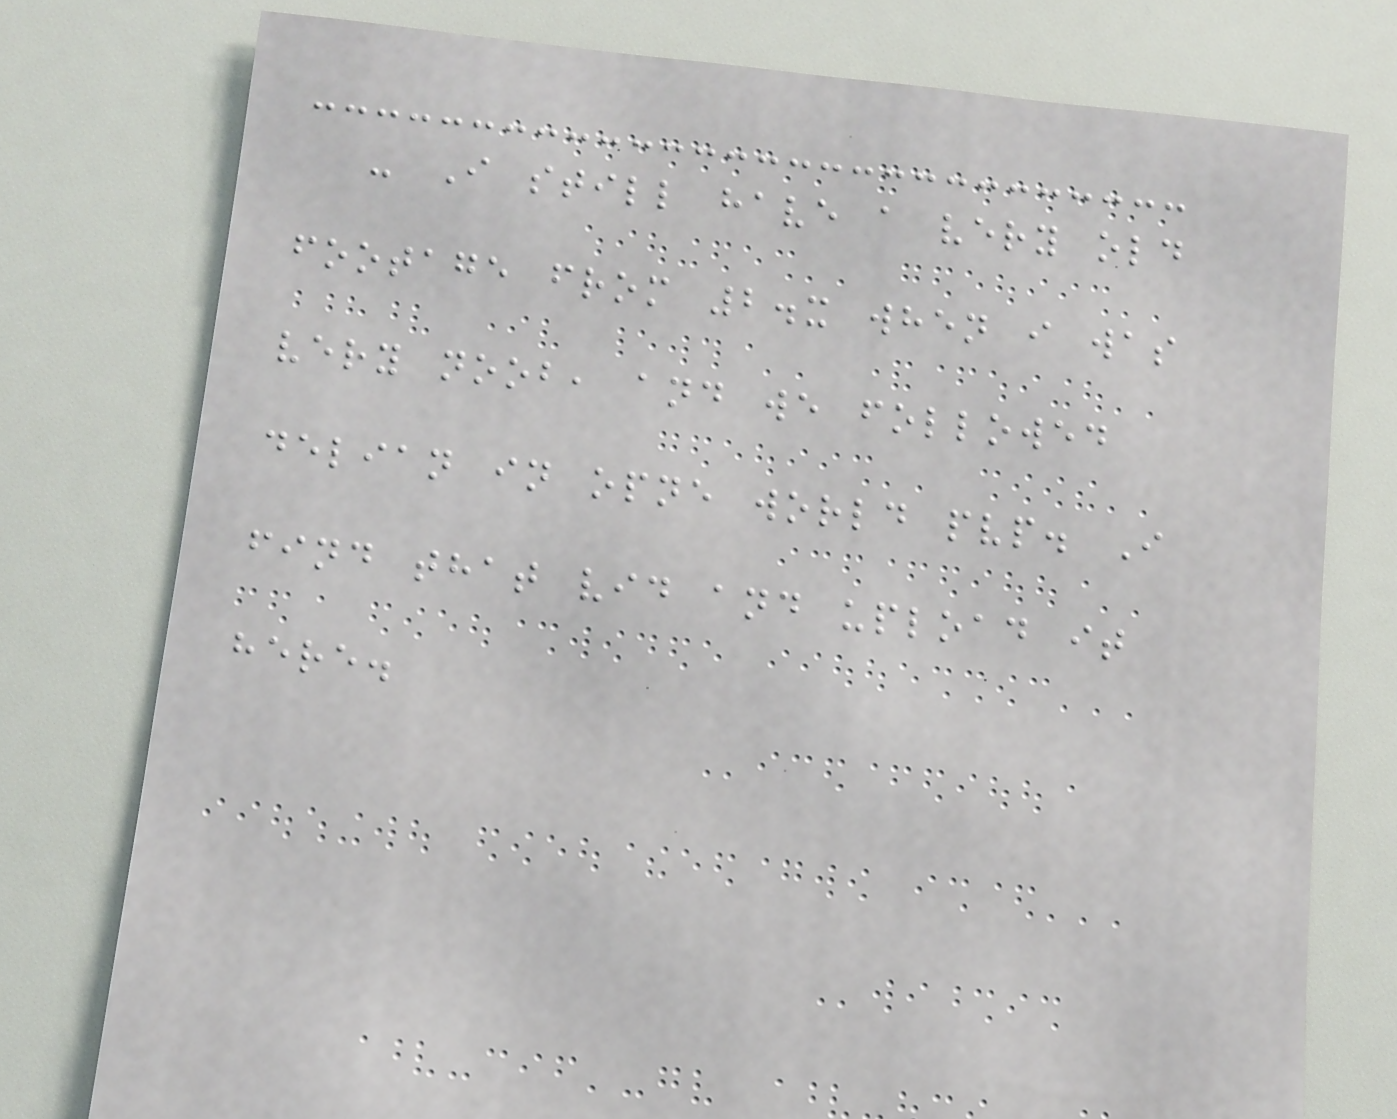- I still have a very old
footage from 2.x when i was
very noob, and we followed
delian in opne world pvp. I
find that vid and upload it
here.
